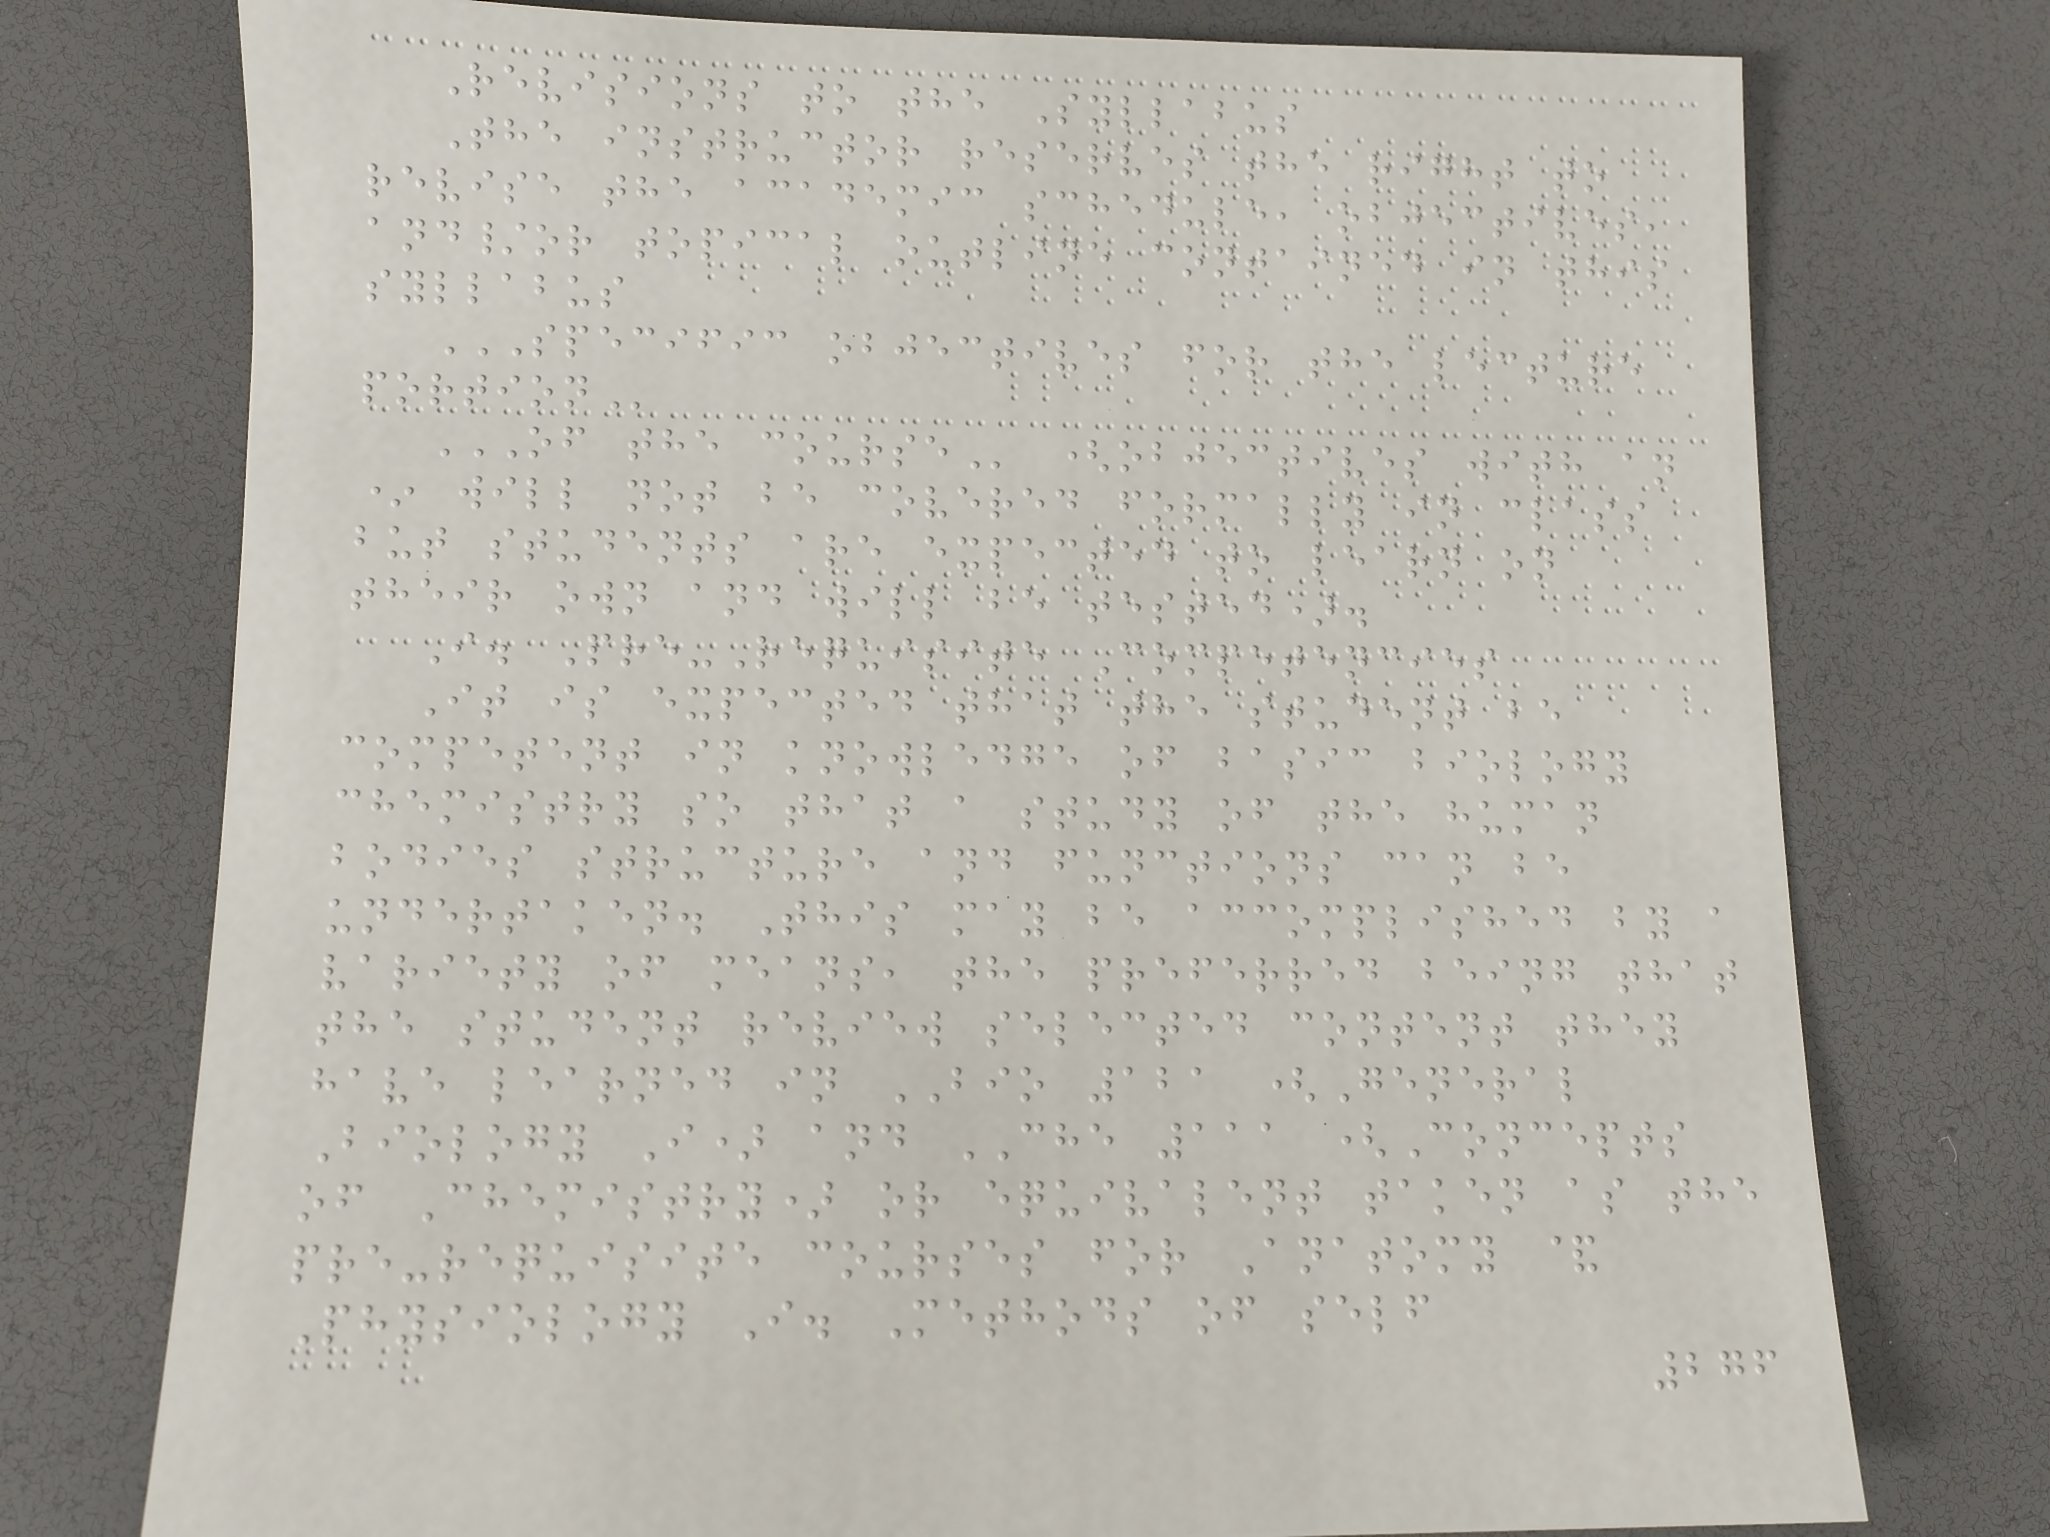Revisions to the Syllabus
The instructor reserves the right to
revise the academic schedule, objectives,
and/or topical outline contained in this
syllabus
SPECIFIC OBJECTIVES FOR THE LECTURE
PORTION
OF THE COURSE (objectives with an
* will not be covered formally in class
but students are expected to learn on
their own and will be tested).
I. Pre-Requisite Competencies
It is expected that the student be
competent in knowledge of basic biology
chemistry so that a study of the human
bodies structure and functions can be
undertaken. This may be accomplished by a
variety of means, the preferred being that
the student review selected content they
have learned in BIO 121 (General
Biology I) and CHE 111 (Concepts
of Chemistry) or equivalent taken as the
pre-requisite courses for Anatomy &
Physiology I. Methods of self
276
